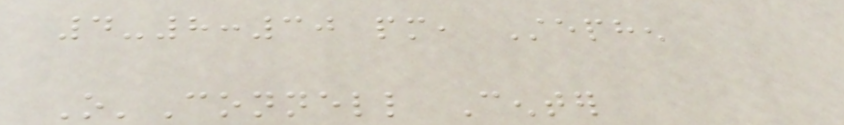4-8:30 pm, Stephen
O'Connell Center
